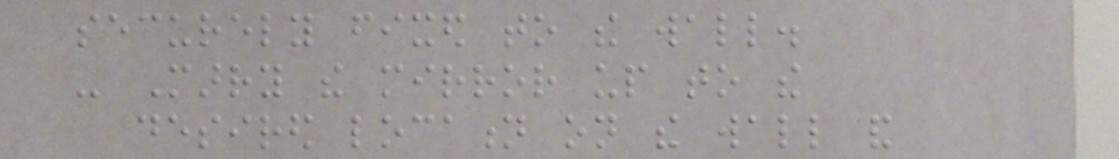securely fixed to the wall.
- Marry the mirror up to the
desired location on the wall and
